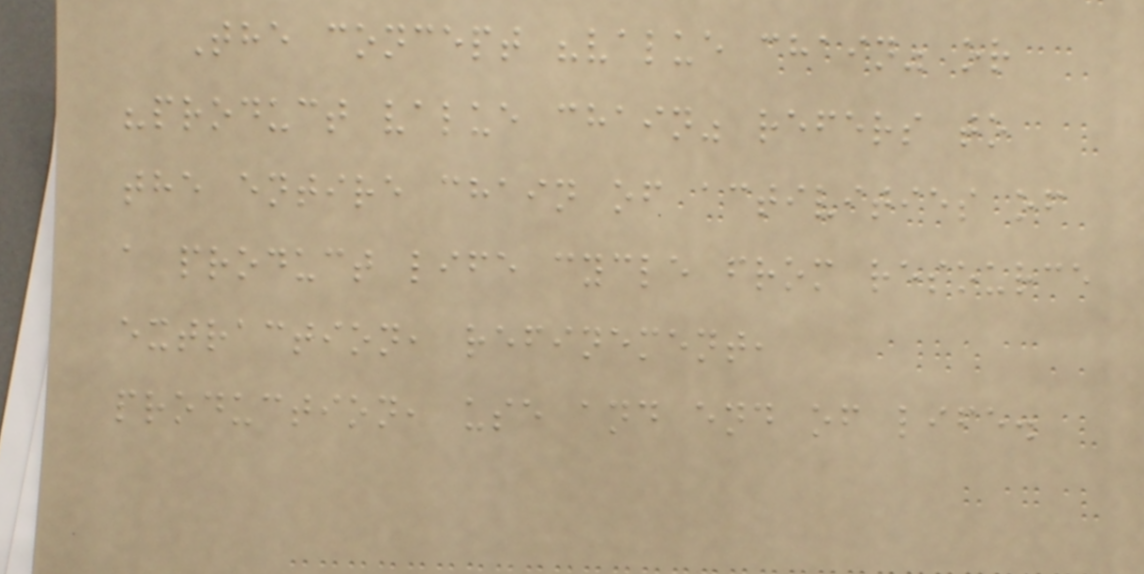The concept "value chain" or
"product value chain" refers to
the entire chain of activities of
a product life cycle from resource
extraction, refinement,
production, use and end of life.
